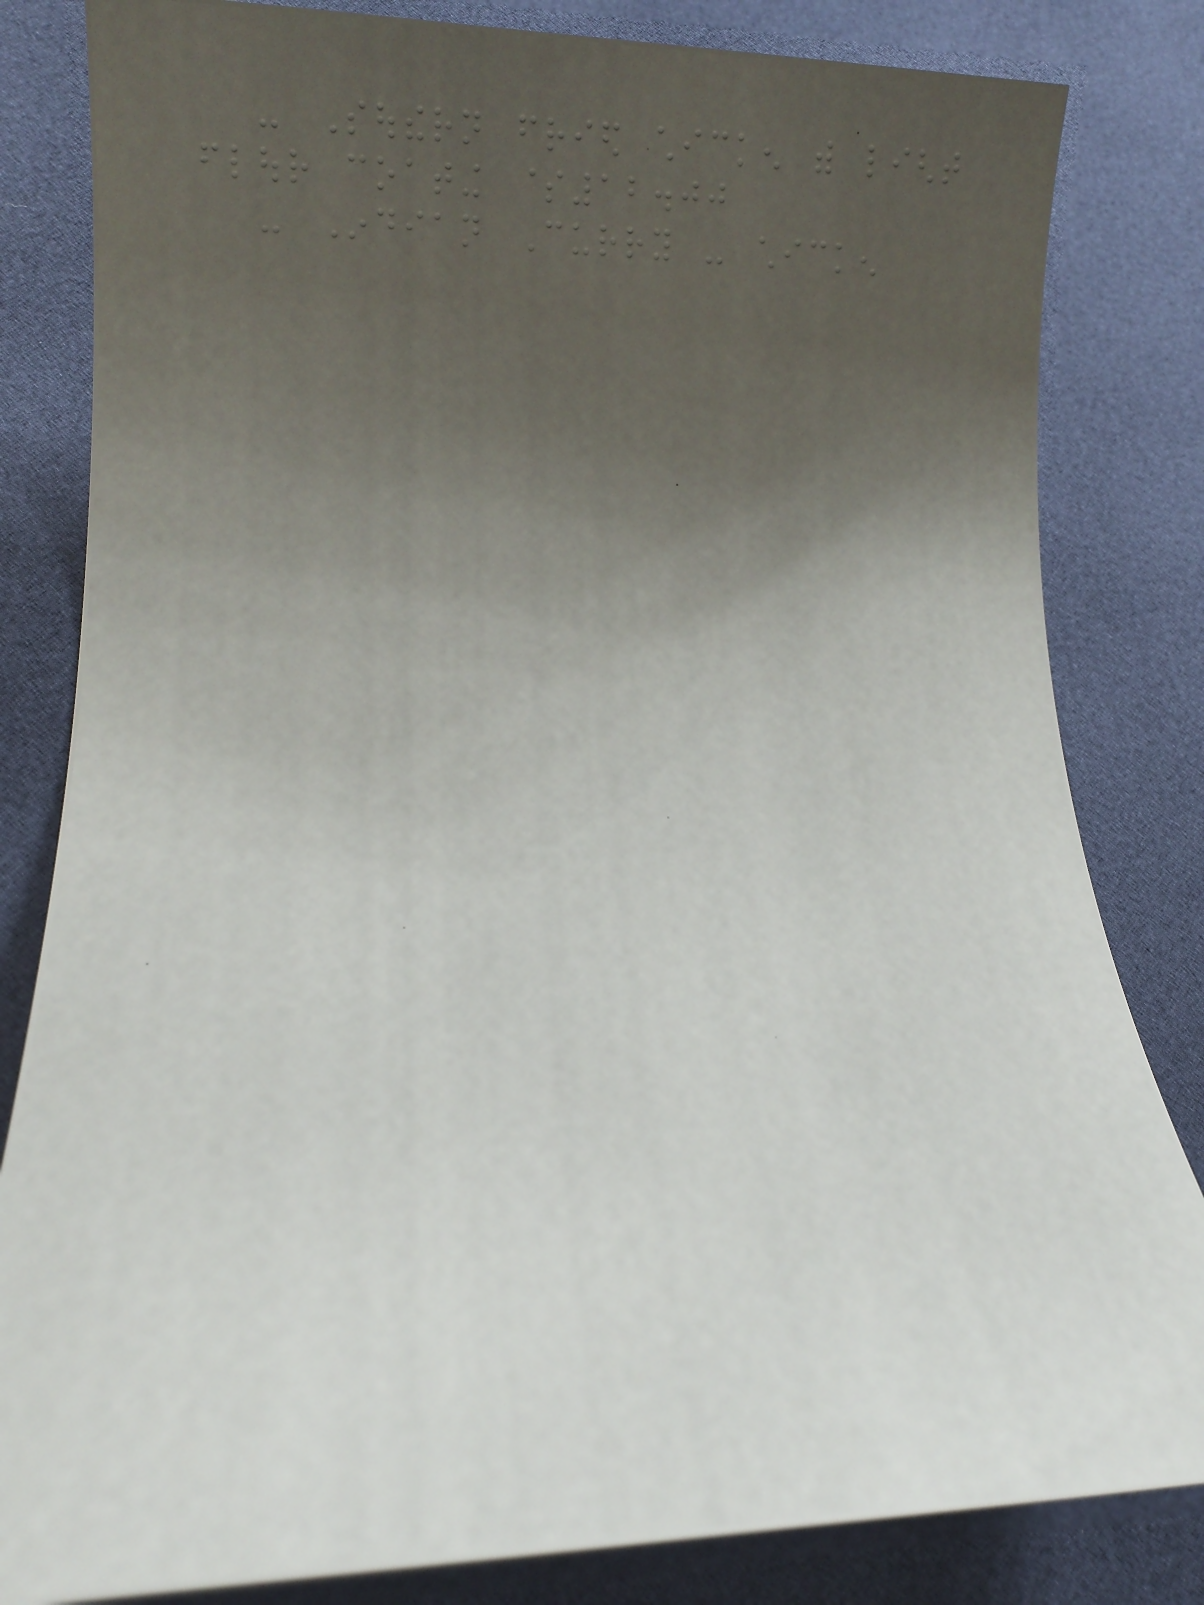- Southern fried chicken with light
flour coating $12.00
- Indian Curry - chicken
